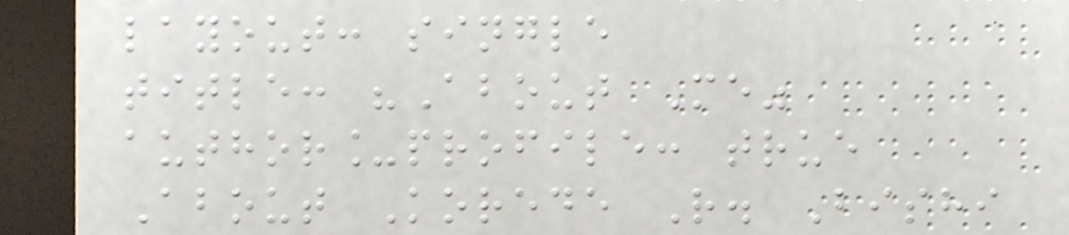layout: single
title: "About Me"
author_profile: true
About Korede R. Bishi
